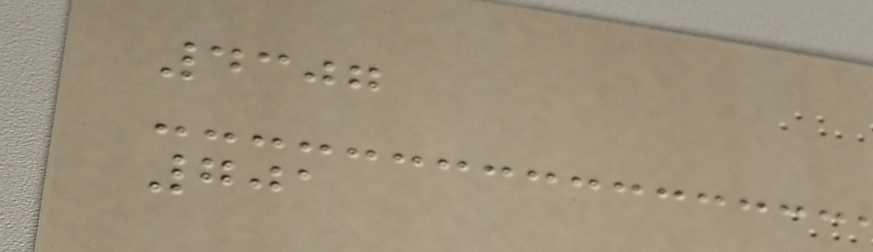4307
701
